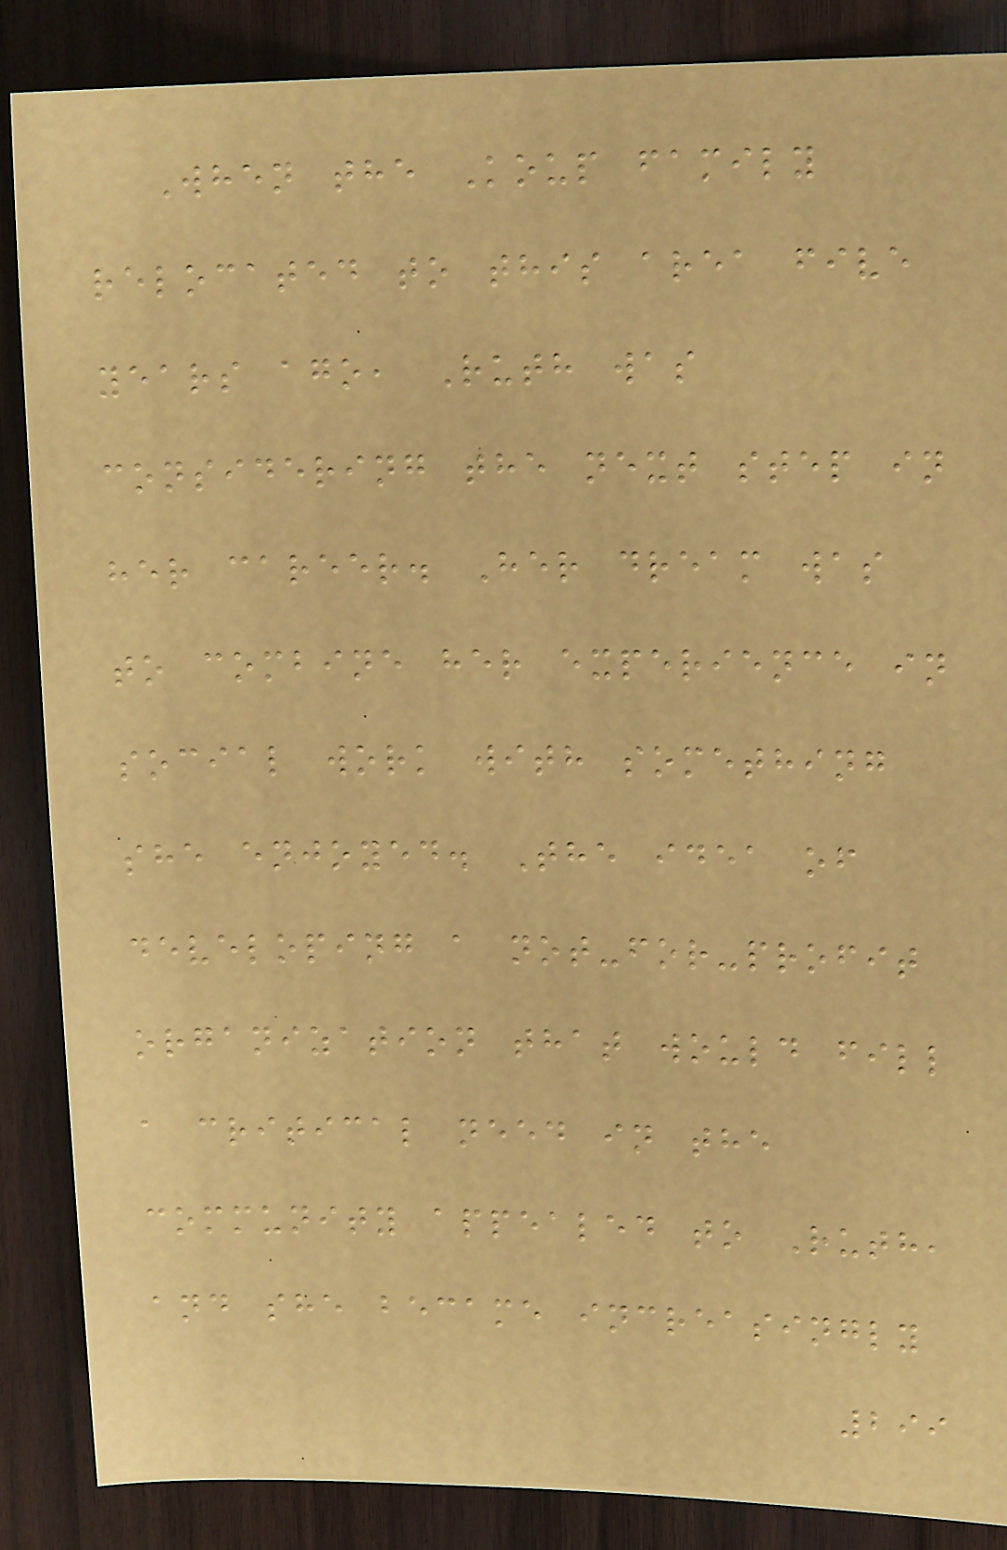When the Koup family
relocated to this area five
years ago, Ruth was
considering the next step in
her career. Her dream was
to combine her experience in
social work with something
she enjoyed. The idea of
developing a not-for-profit
organization that would fill
a critical need in the
community appealed to Ruth,
and she became increasingly
299
